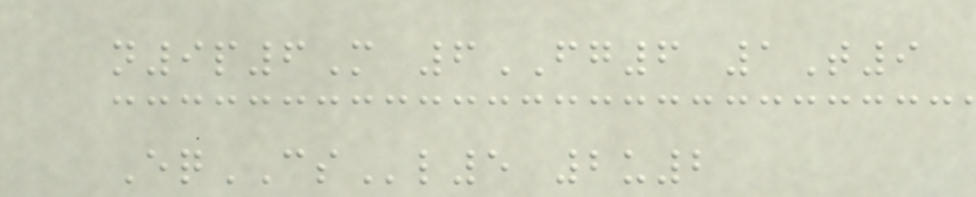n9p6M 6FG6 1T9
EqCSl5 2u2
